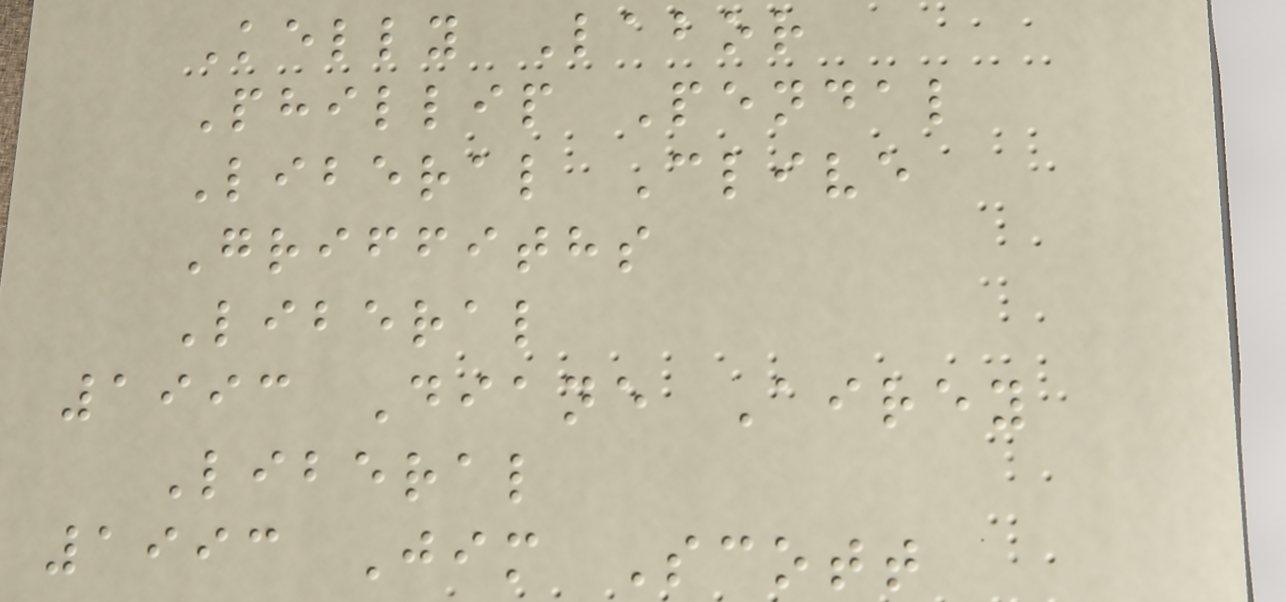Kelly Labor
Phillip Pendal
Liberal Clive
Griffiths
Liberal
1993 Diane Airey
Liberal
1993 Jim Scott
